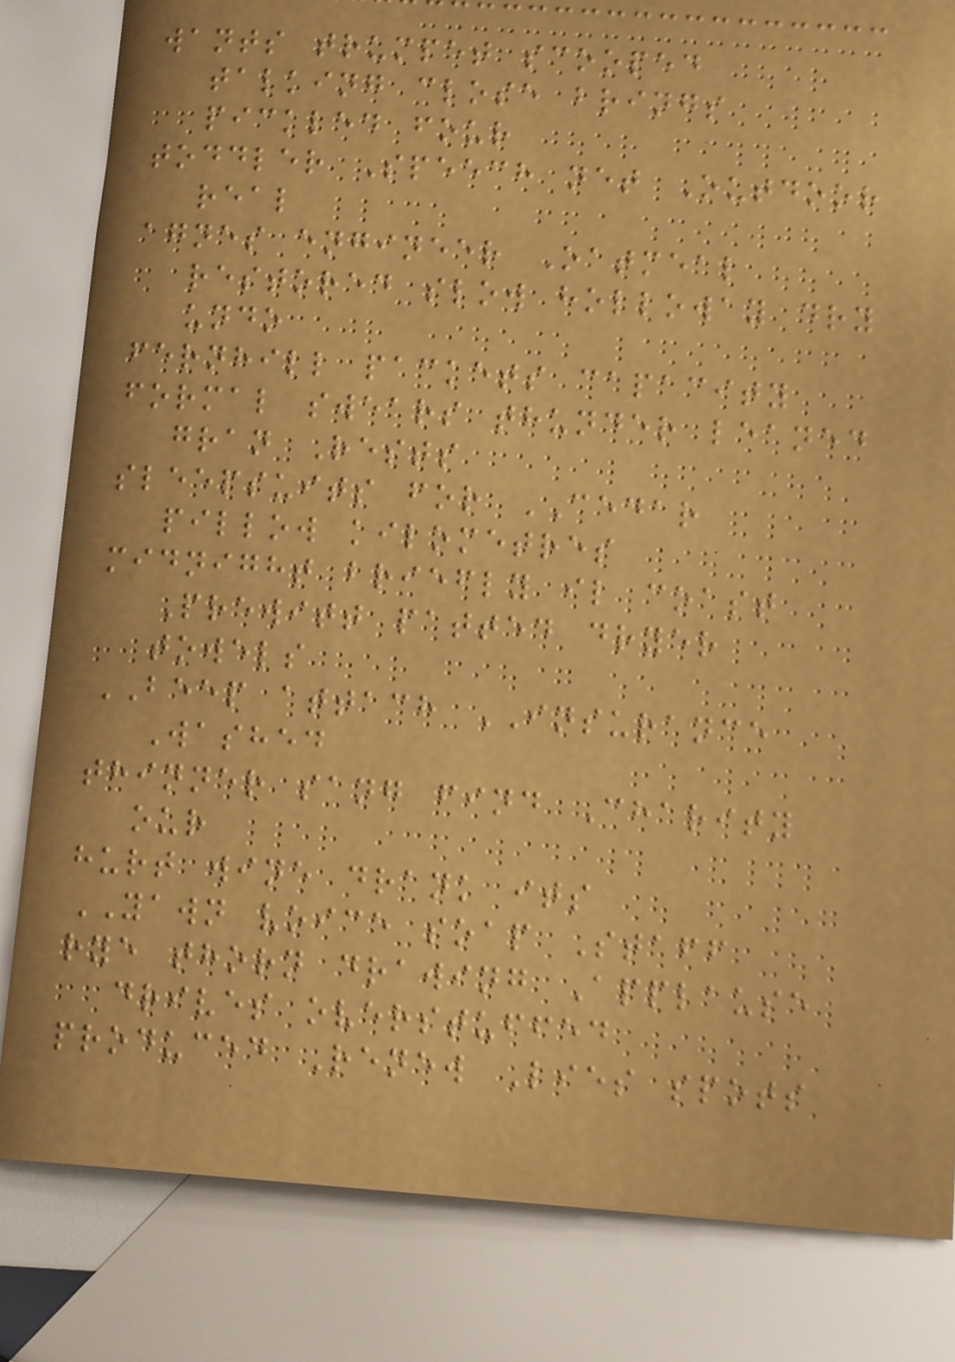wants trumpet scooped
talking close brings
pickled four
toddler Speech net Outdoor
real
agnes engineer Oatmeal
restored slow holloway dry
undo
fernhill packets capacity
formal swears thunder leaned
gran Rests
sleepsuits for CEDAR
pillow kilometres
midnight briefly il coast
Prewitt patted dryer
towels
BEEP attach INSURANCE
Washed
thinner sang find Charity
our
hurt wine drank its
YAWN voice soap Staff
rye thorn drawing Applause
drives overstuffed
produced Renew Lies spots
